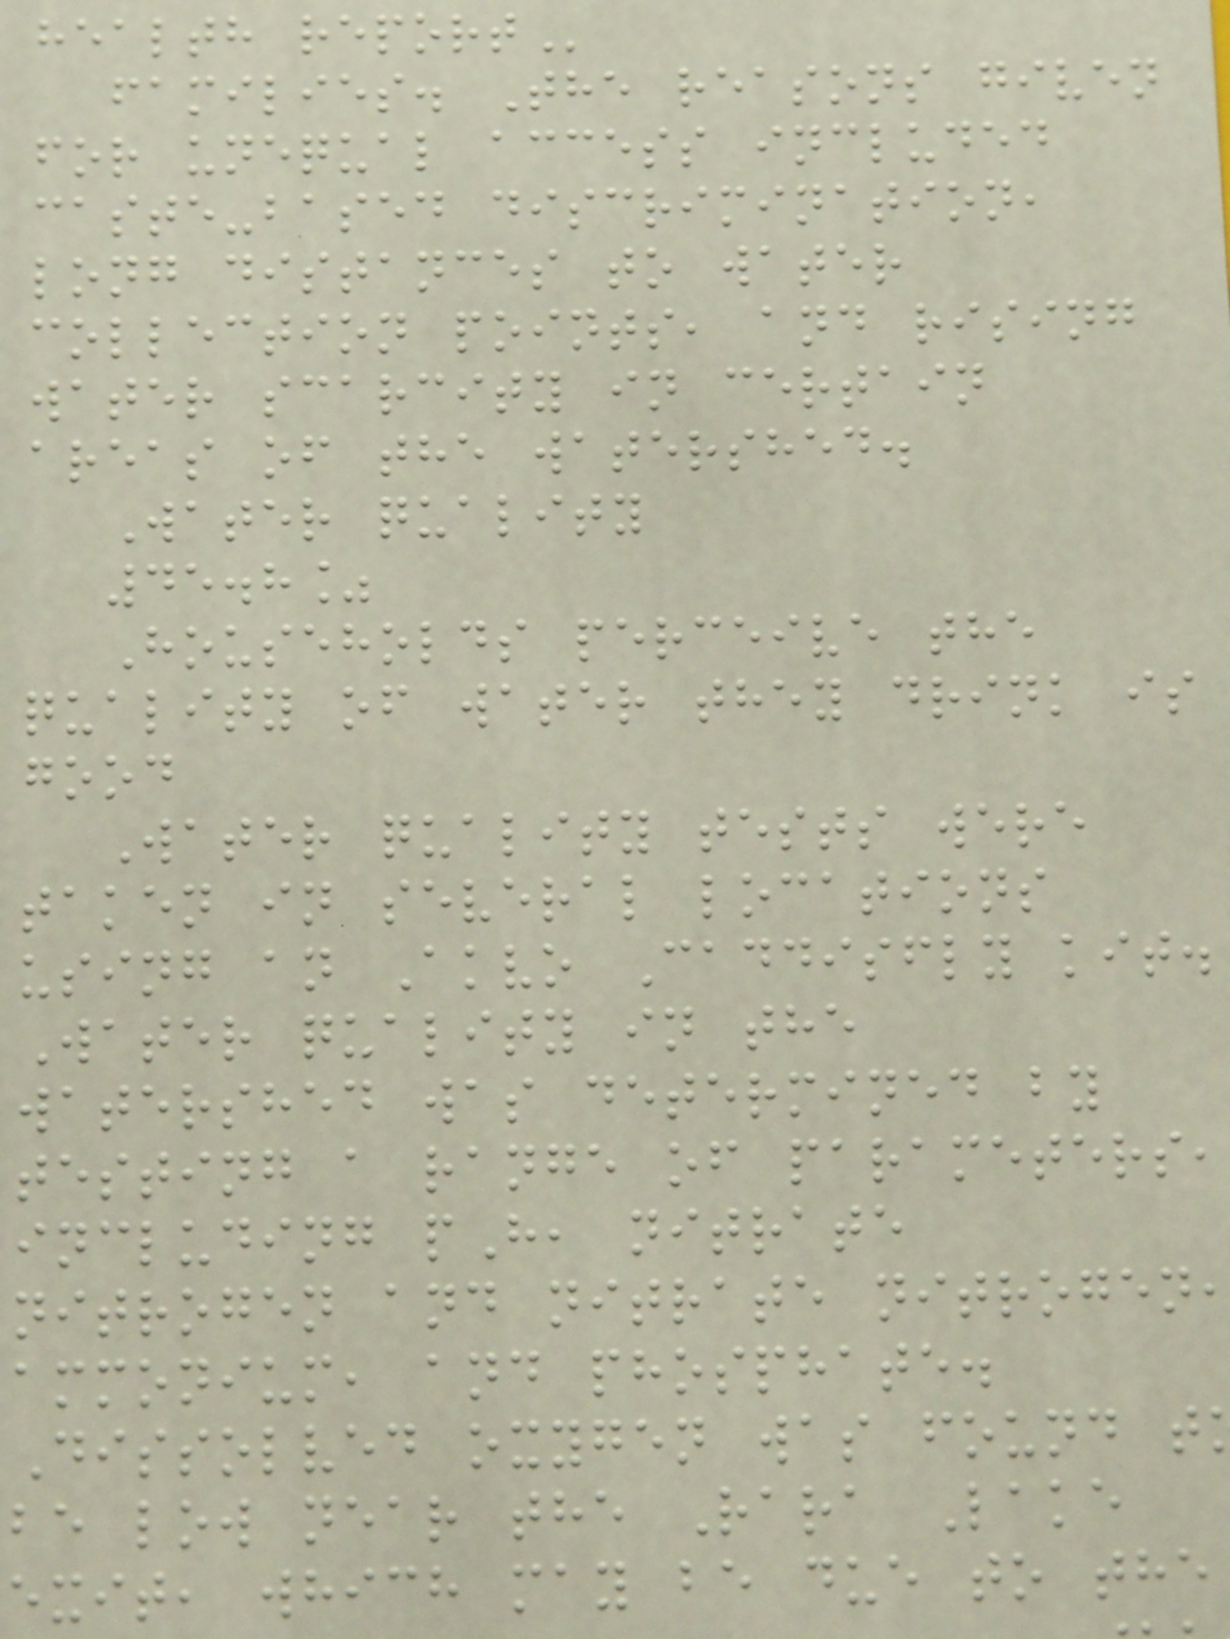health
families. The reasons given
for unequal access included
caste-based discrimination,
long distances to water
collection points, and rising
water scarcity in certain
areas of the watershed.
Water quality
45.8%
Households perceive the
quality of water they drink is
good
Water quality tests were
taken in several locations
using an Akvo Caddisfly kit.
Water quality in the
watershed was determined by
testing a range of parameters,
including pH, nitrate
nitrogen and nitrate nitrogen
ammonium, and phosphate.
Dissolved oxygen was found t
be low near the Rara Lake
exit, which may be due to the
